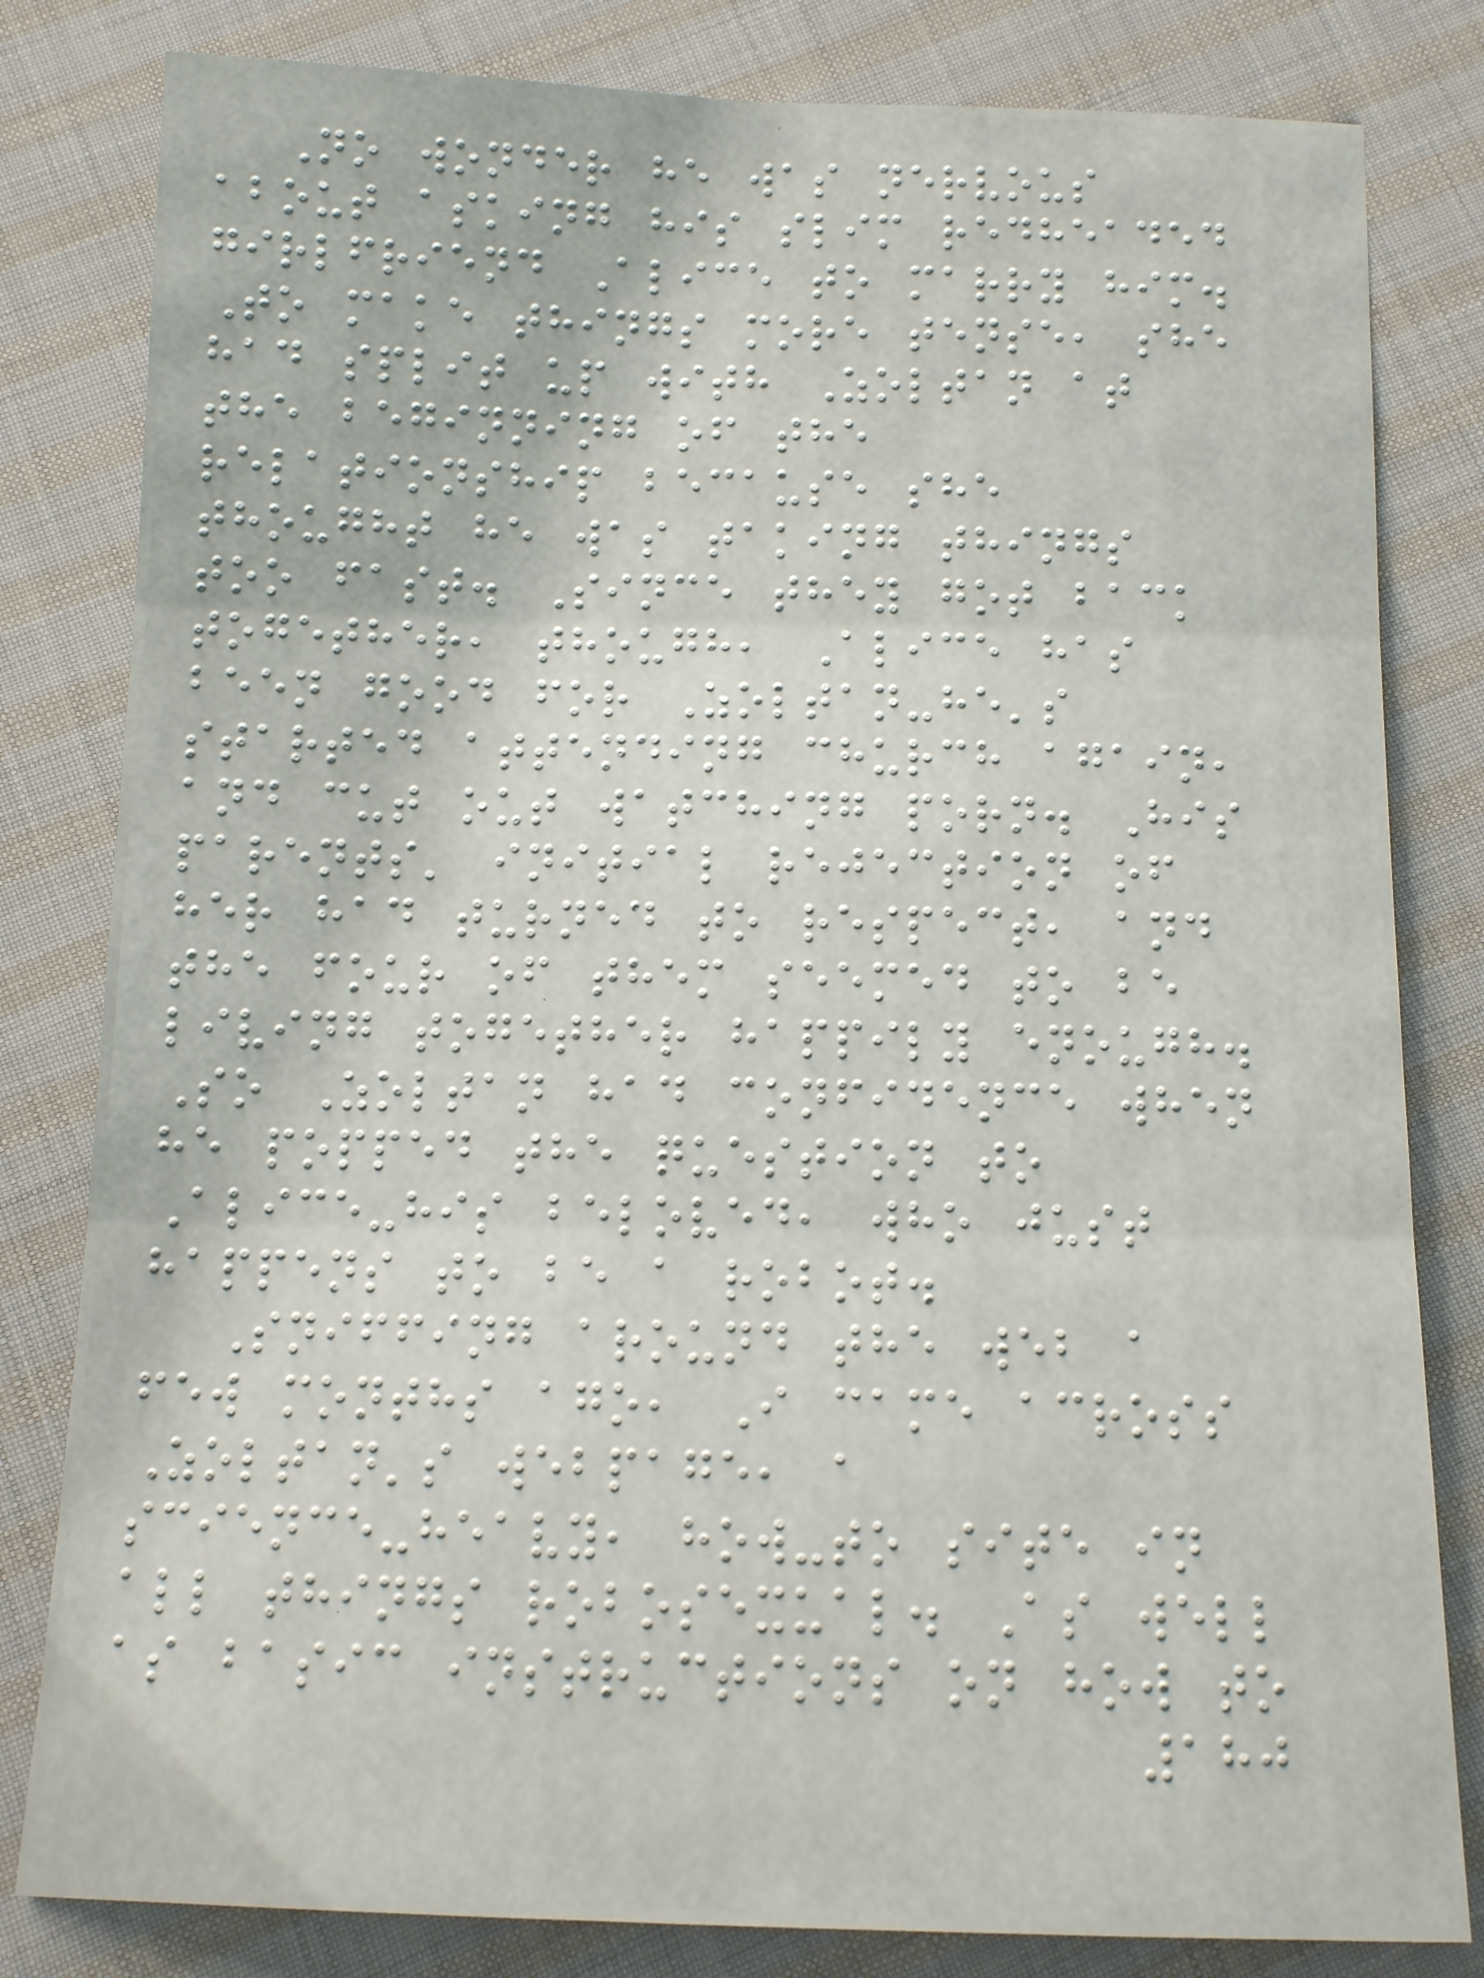No wonder he was nervous
about asking his slim redheaded
girlfriend Alice to marry him.
To make things more tense, she
had split up with Zoltan at
the beginning of the
relationship because she
thought he was taking things
too fast. Since they got back
together, though, Alice has
been good for Zoltan-he's
started attending church again,
and cut out watching porn. His
parents' initial rejection of
her had turned to respect, and
the four of them seemed to be
living together happily enough.
So Zoltan had confidence when
he popped the question to
Alice-his beloved, who just
happens to be a robot.
Sniffing around the web a
few months ago, I came across
Zoltan's webpage, a
science-heavy, how-to site in
all things robosexual. As well
as basic instructions on how to
180
